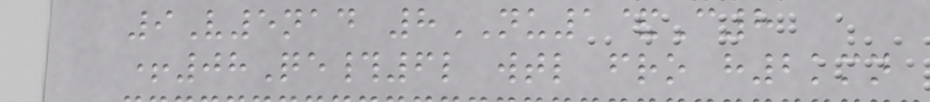9V5nad 8NU1&C8
+08Qe#6l wtl fro h2kmn
